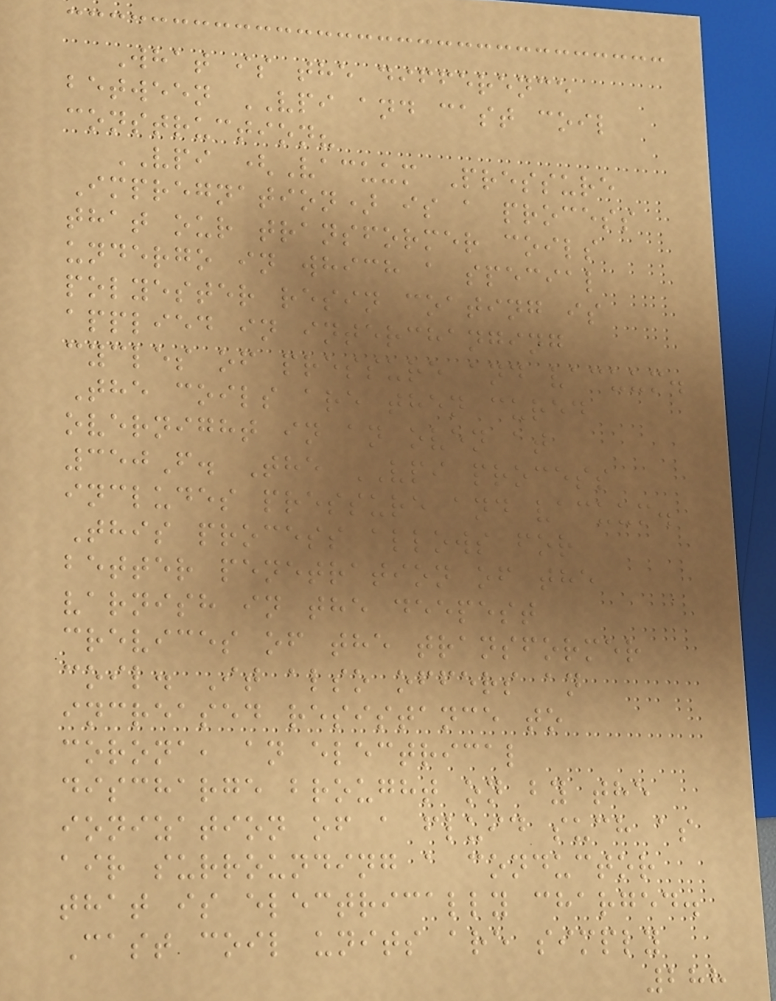What is the difference
between VPI and cast coil
construction?
VPI (Vacuum Pressure
Impregnation) is a process
that our transformer coils
undergo in which a special
polyester resin coating is
applied in interchanging
cycles of pressure and vacuum.
The coils are then cured
overnight in an oven at
350F. The VPI process
includes pressure and vacuum.
This process allows for
better penetration of the
varnish in the deepest
crevices of the transformer
coil. It also offers an
increased resistance to
corona, an electrical
discharge brought on by the
ionization of a fluid such as
air surrounding a conductor
that is electrically charged.
Cast coil units are simply
288
